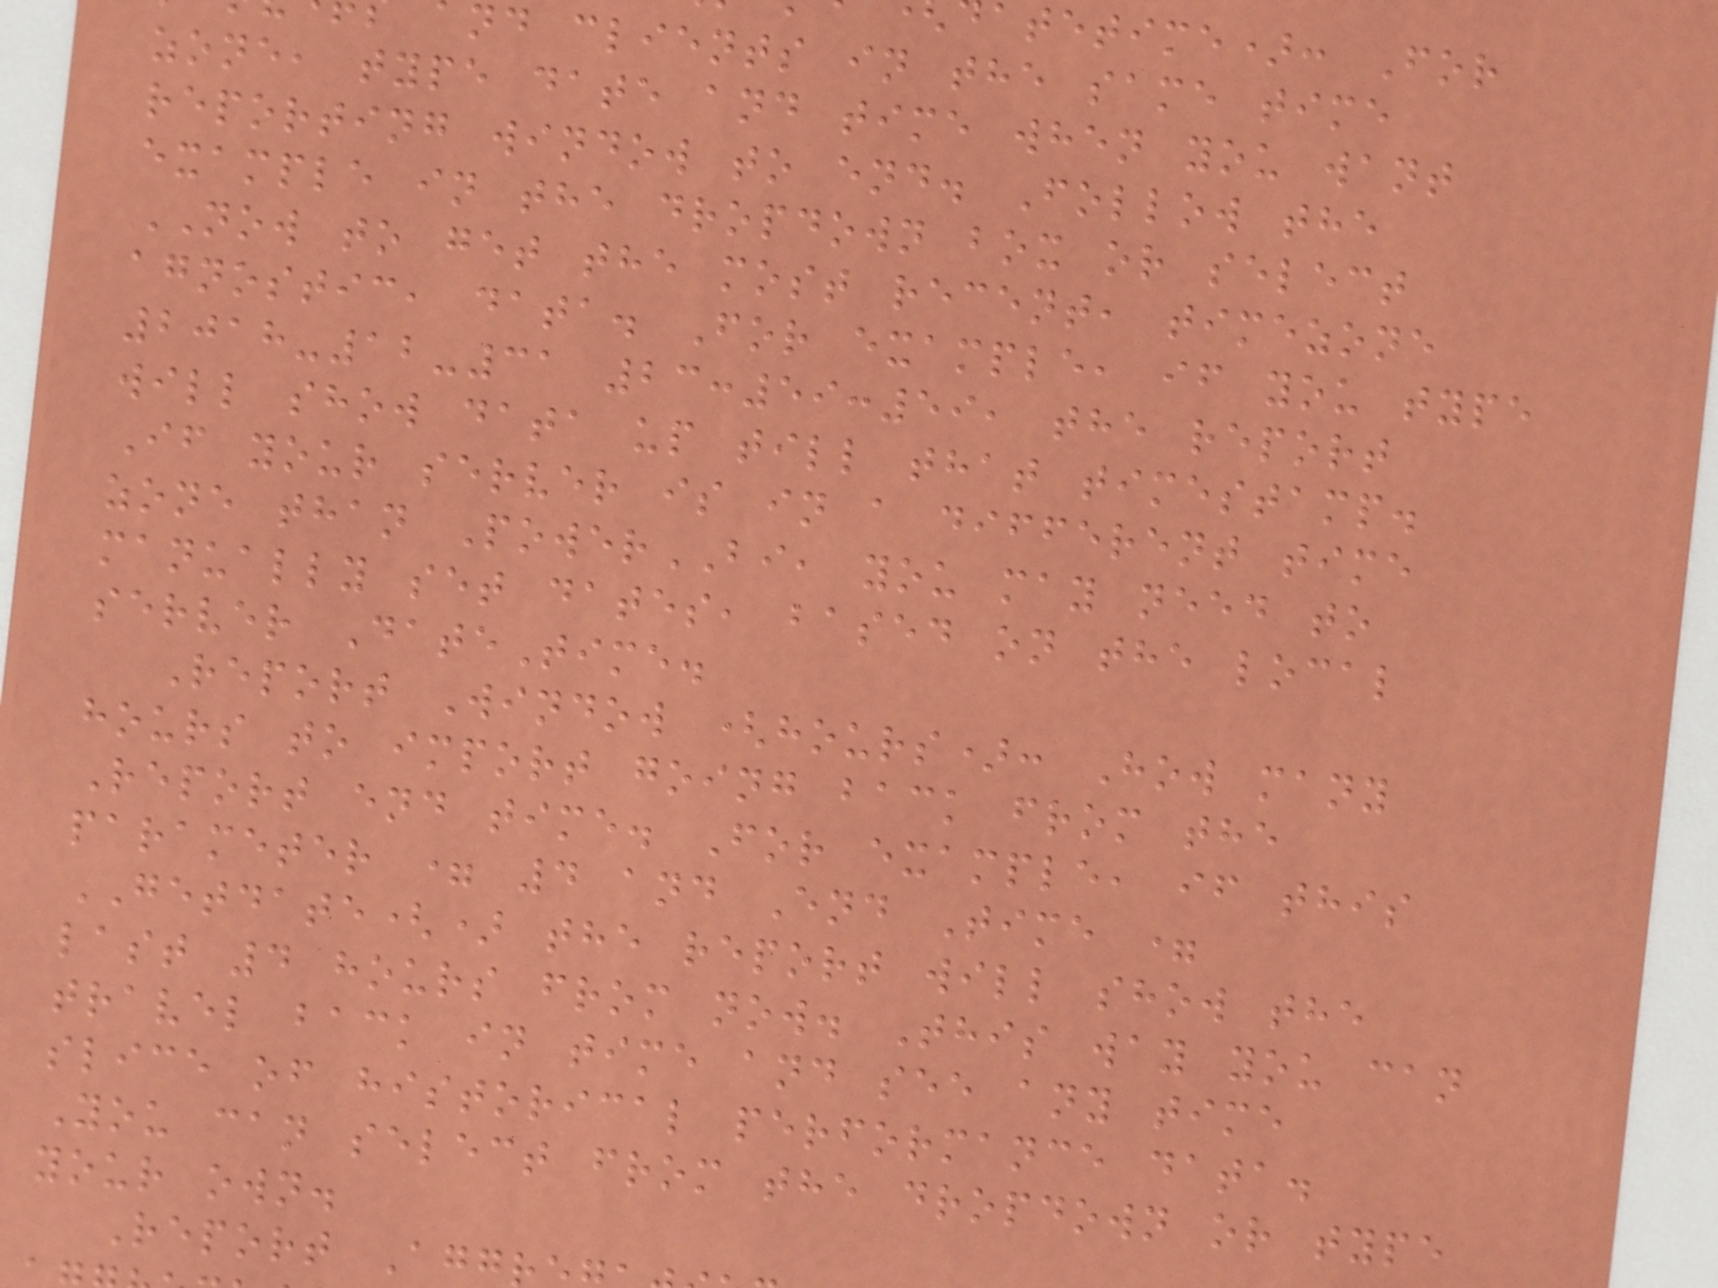atetime): For
nd clients in the same time
zone, type date and time when you want
reporting window to end. Follow the
example in the dropdown box or select
NOW to get the most recent, timezone
agnostic, data. For example, if you type
2018-12-31 23:59:59, the report
will show data up till that timestamp.
If your server is in a different time
zone than PowerBI, you may need to
manually set dates, based on the local
server DateTime.
Report Window (hours): How many
hours to import going back from the
Report end time. For example, if this
parameter = 4 and End Time =
GETDATE() the report will show the
last 4 hours from now. This way you can
travel back in time and see any time
slice of historical performance data.
You can select from the dropdown or type
your own.
Report Agg
